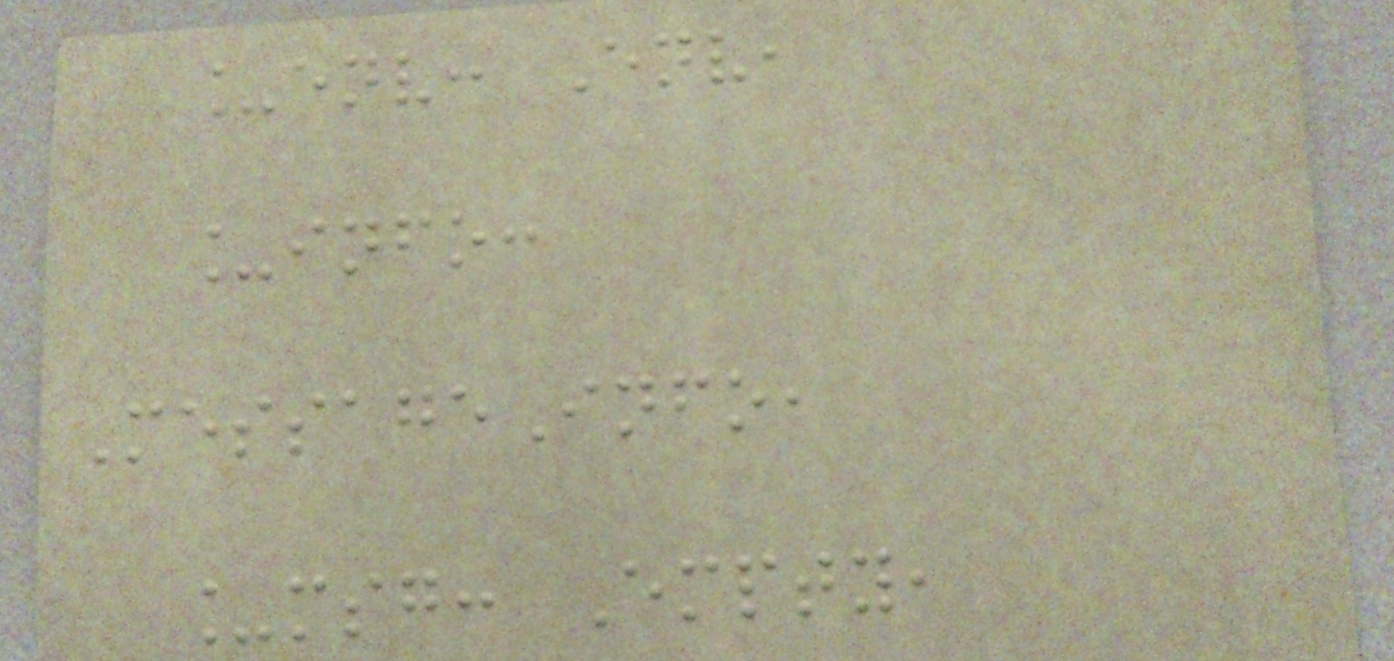_env: Env,
_info:
MessageInfo,
_msg: Empty,
